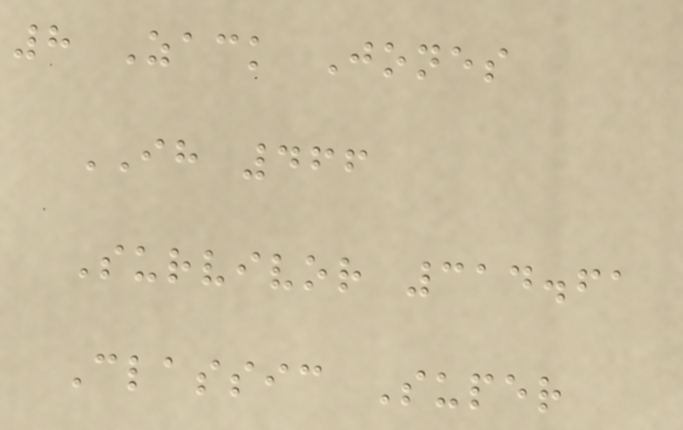8 Zack Jones
IH 466
Survivor 314.61
Classic Super
